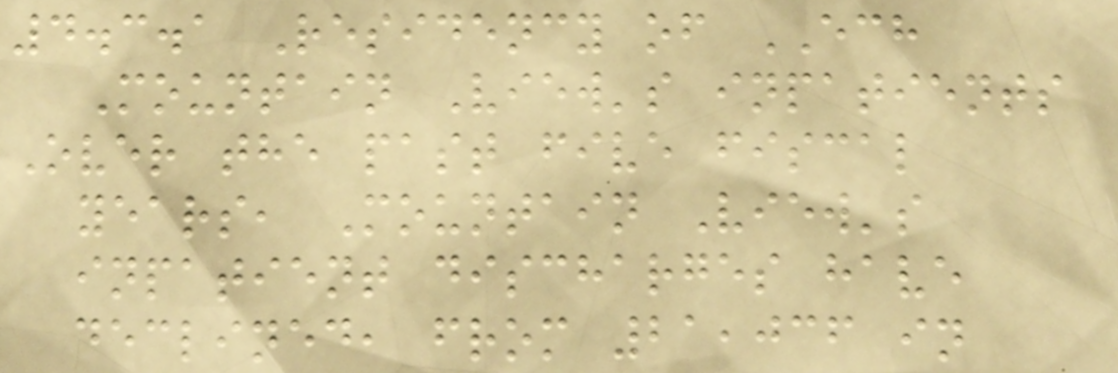4.3.1 Residency of ECH
Mountain View's inpatients
Over the past five fiscal
years, Mountain View's
inpatient discharges have
declined, from 21,036 in
